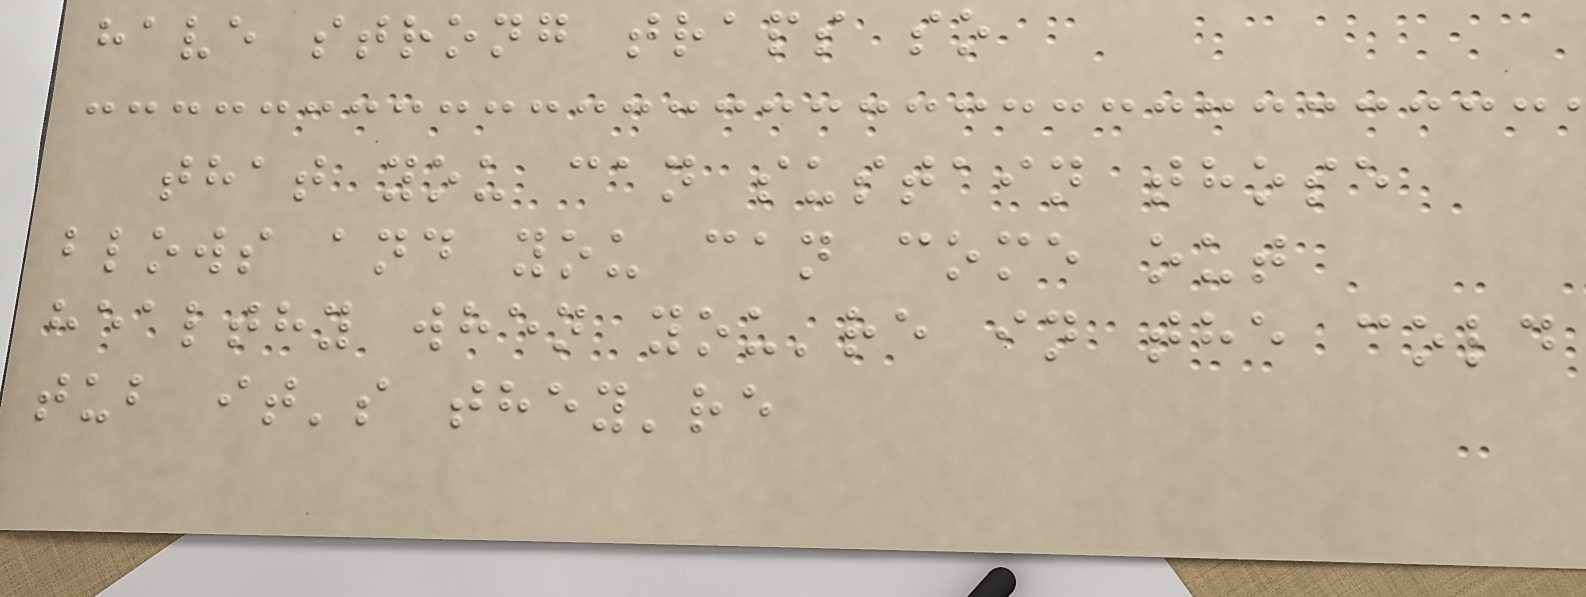have strong traps so
that you can sustain those
blows and you can come out
healthy when you're in the cold
tub it's they're
